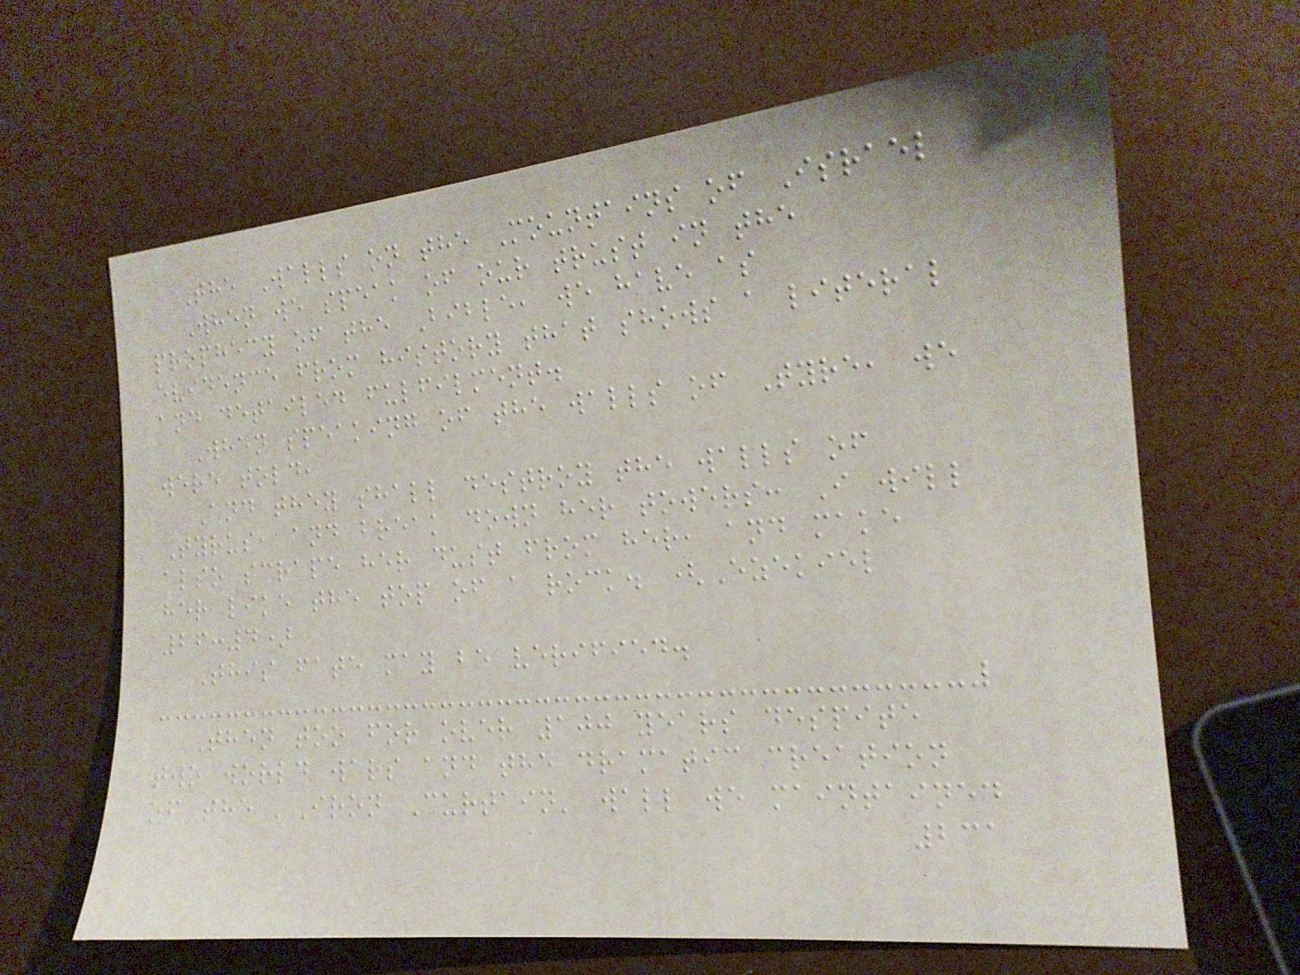The Walls on the Mountains of Israel
When we speak of our trust in the
prophecy of the Bible, we have as
evidence from history that shows a literal
and detailed fulfilment.
When speaking of the walls of Tyre, we
were told,
And they shall destroy the walls of
Tyrus, and break down her towers: I will
also scrape her dust from her, and make
her like the top of a rock. (Ezekiel
26:4)
This fate may be verified.
Then too for over 100 years despite
two world wars and the dramatic creation
of the 'Iron Curtain' wall we maintained
231
